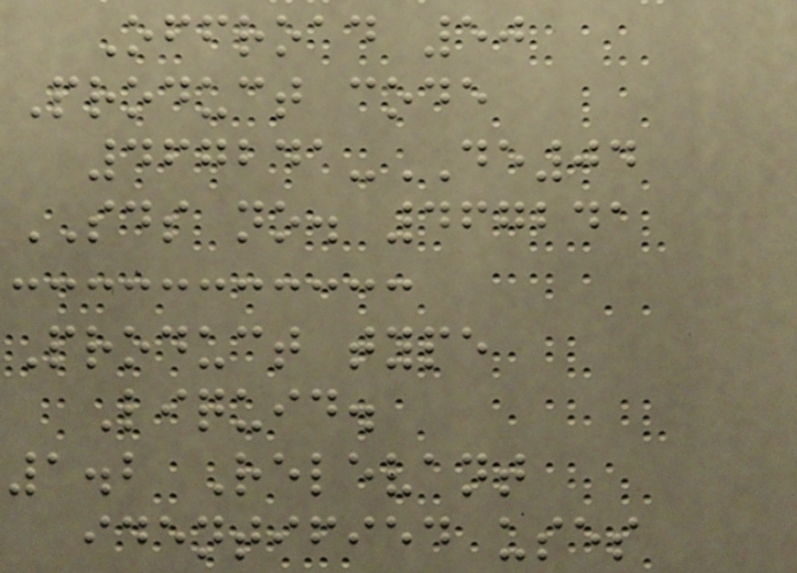Offroad 50
Product code
467241-DE04
SDS no. 467241
Product type
Liquid.
1.2 Relevant
identified uses
